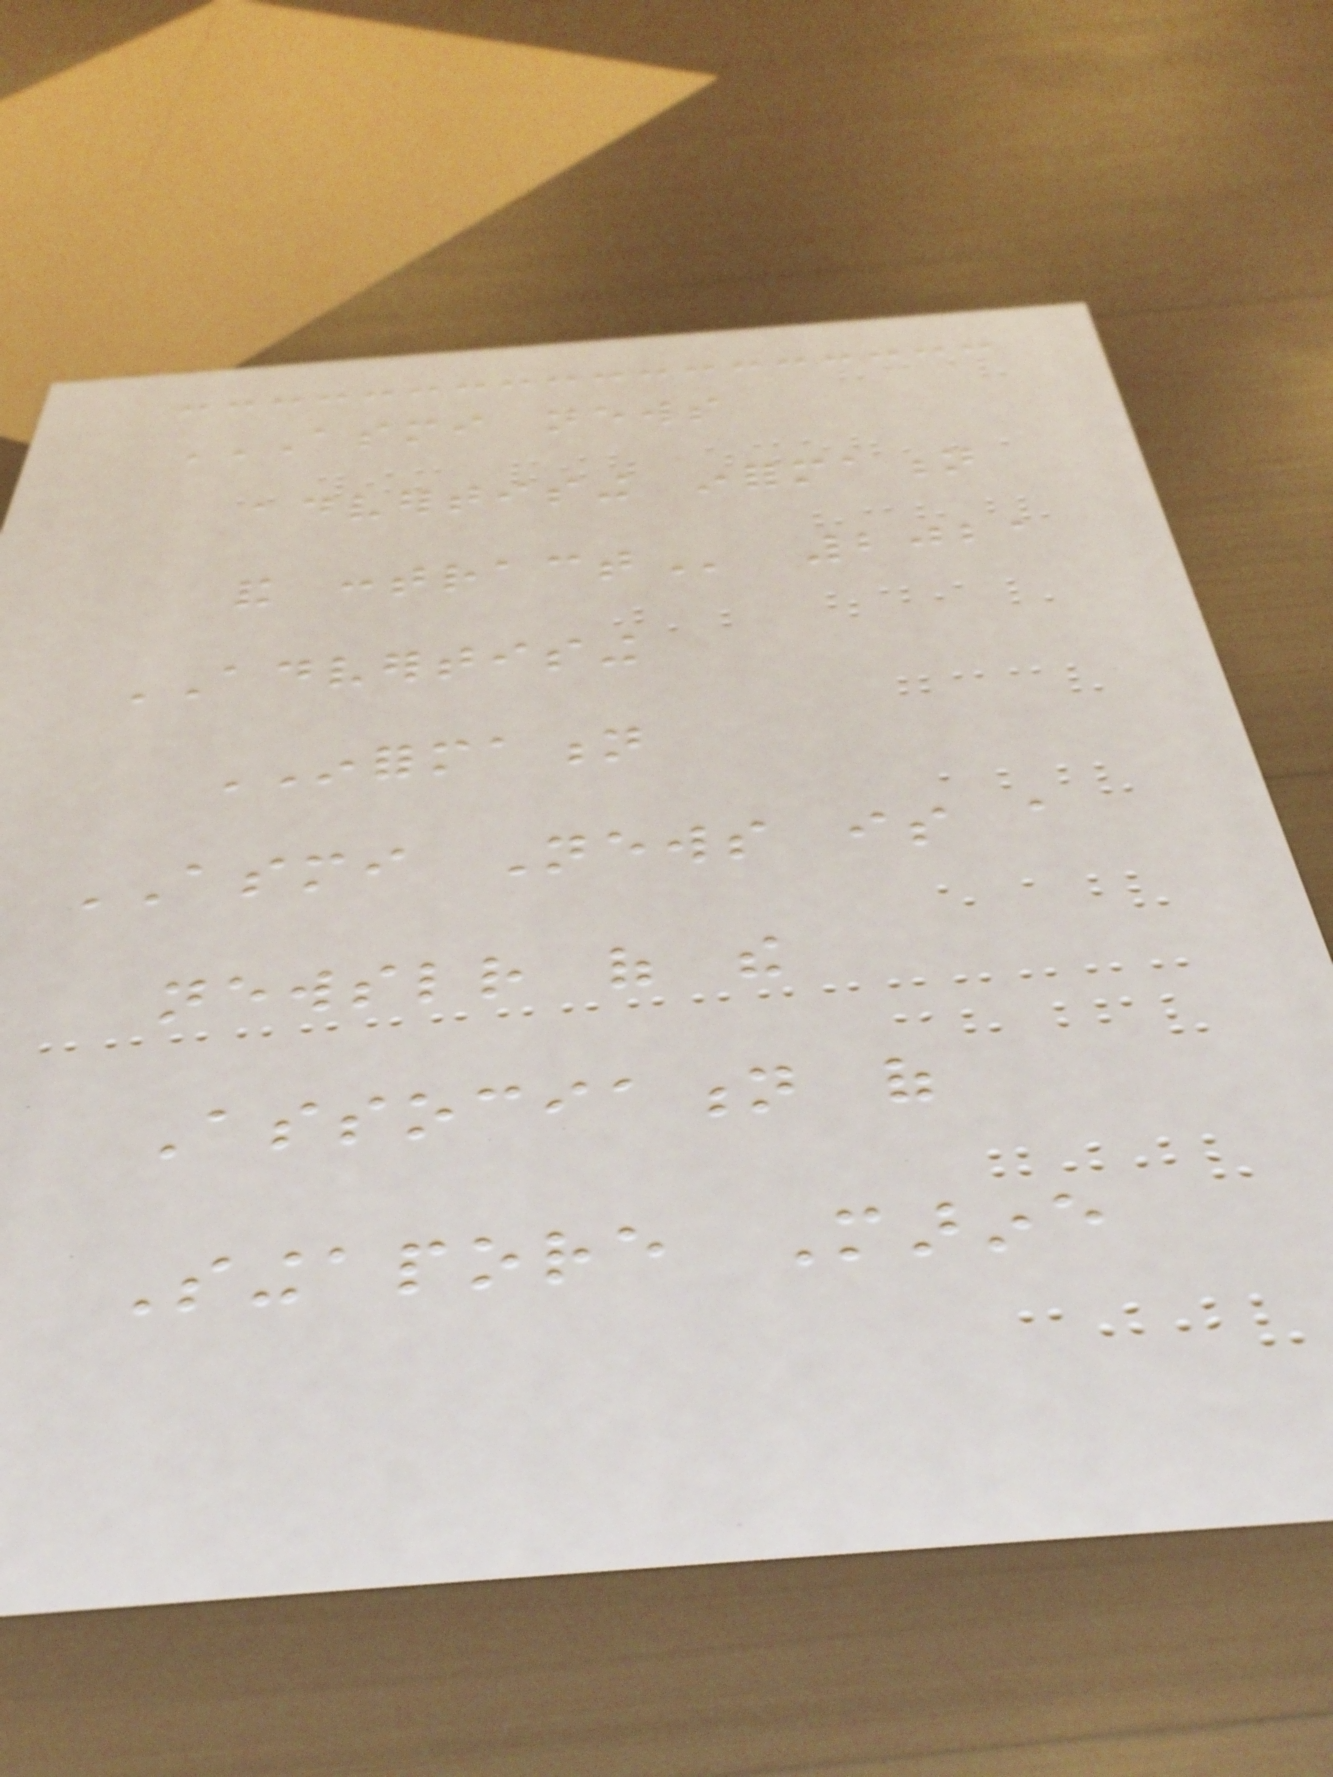ASMI NEWS
ADVERTISING INFORMATION
AND CONTRACT 2021
ADVERTISING
INFORMATION
ASMI News is a
newsletter of the
Association of
Singapore Marine
